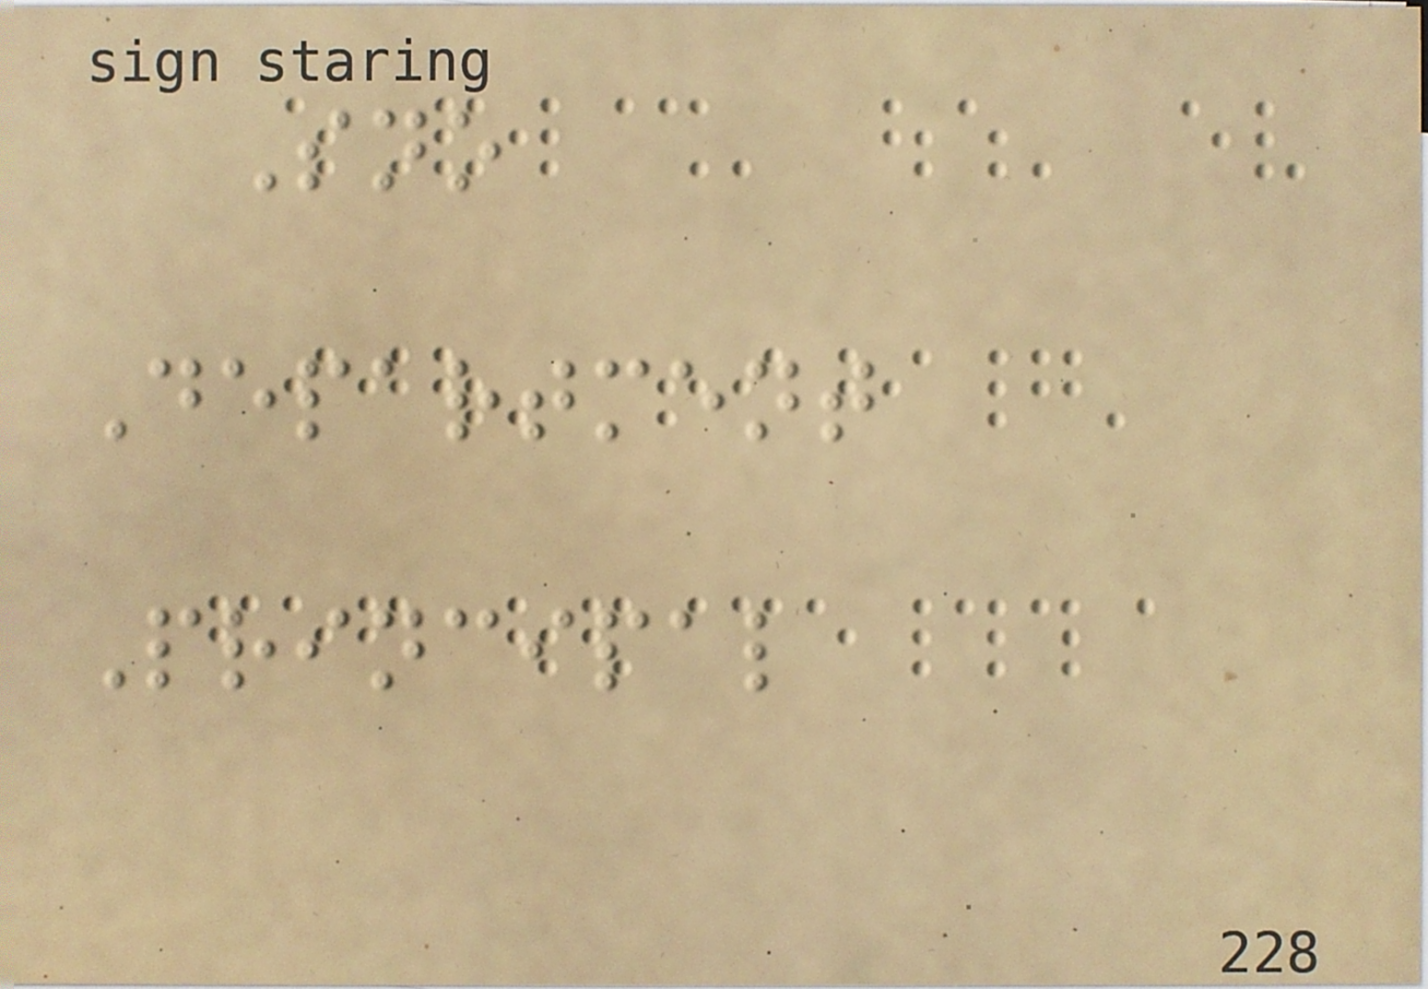Sno
Department
Principal
